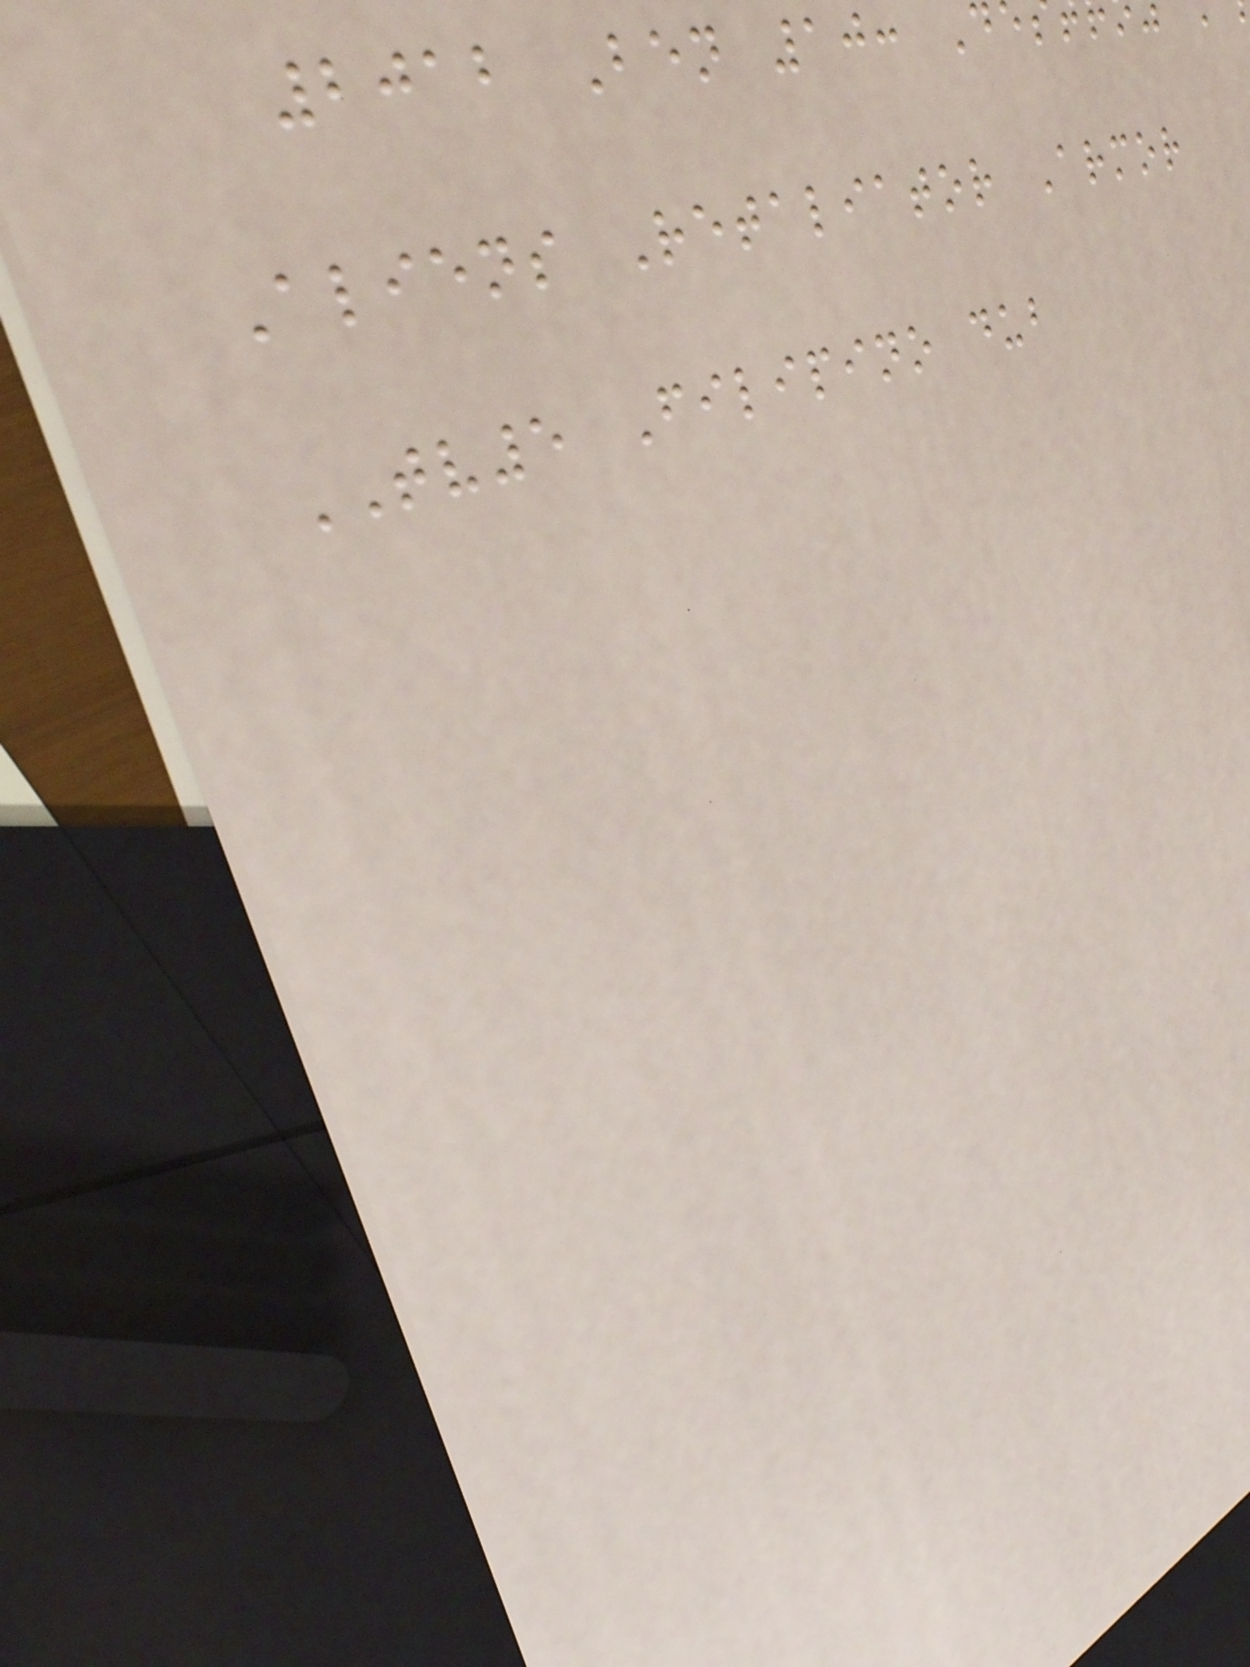2012 Ben 10: De
Aliens Retaliator Armor
TV5 Filipino dub
